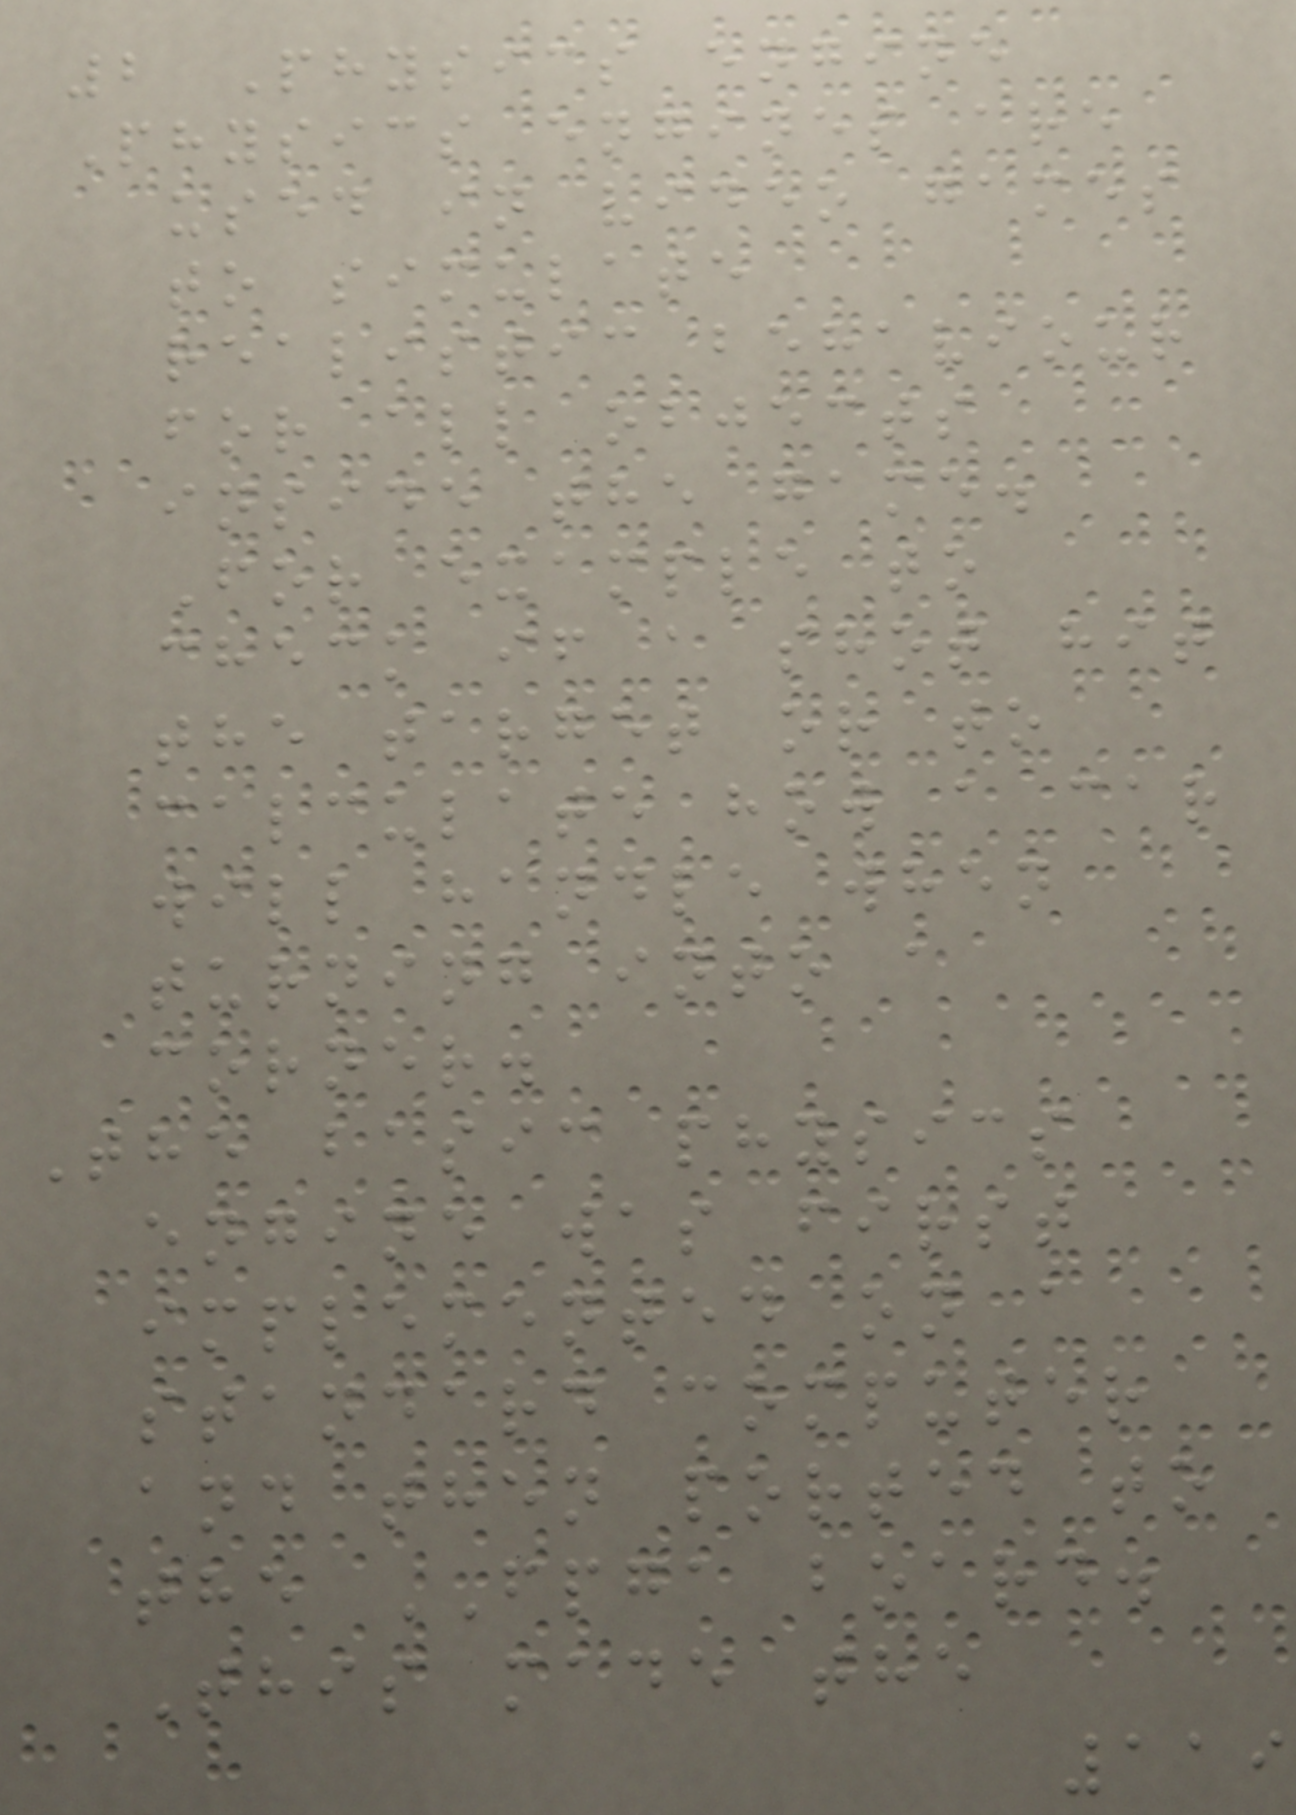2 Physics engine
Physics engines are
used in video games
to simulate
realistic behaviour
for all objects
inside the game.
For example to
check if a shot hit
the target or to
calculate how a car
will handle when
turning into a
corner.
The basic physics
engine was first
implemented on a
standard computer
and then ported to
the FPGA board.
This made the
119
